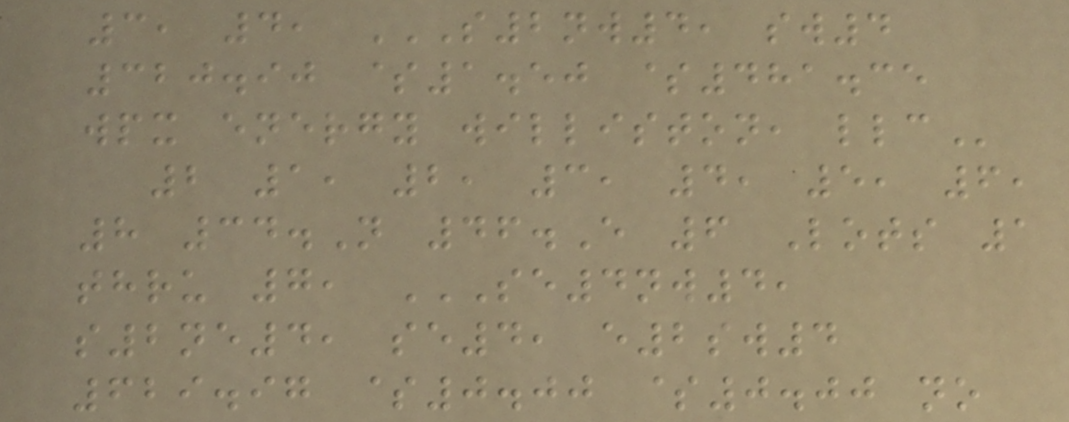3, 4, S2NW4, SW4
320.90 $1.50 $481.35
WPX ENERGY WILLISTON, LLC
2 1, 2, 3, 4, 5, 6,
8 34.N 46.E 6 Lots 1
thru 7, SE4NW4,
S2NE4, SE4, E2SW4
629.97 $0.00 $0.00 NO
